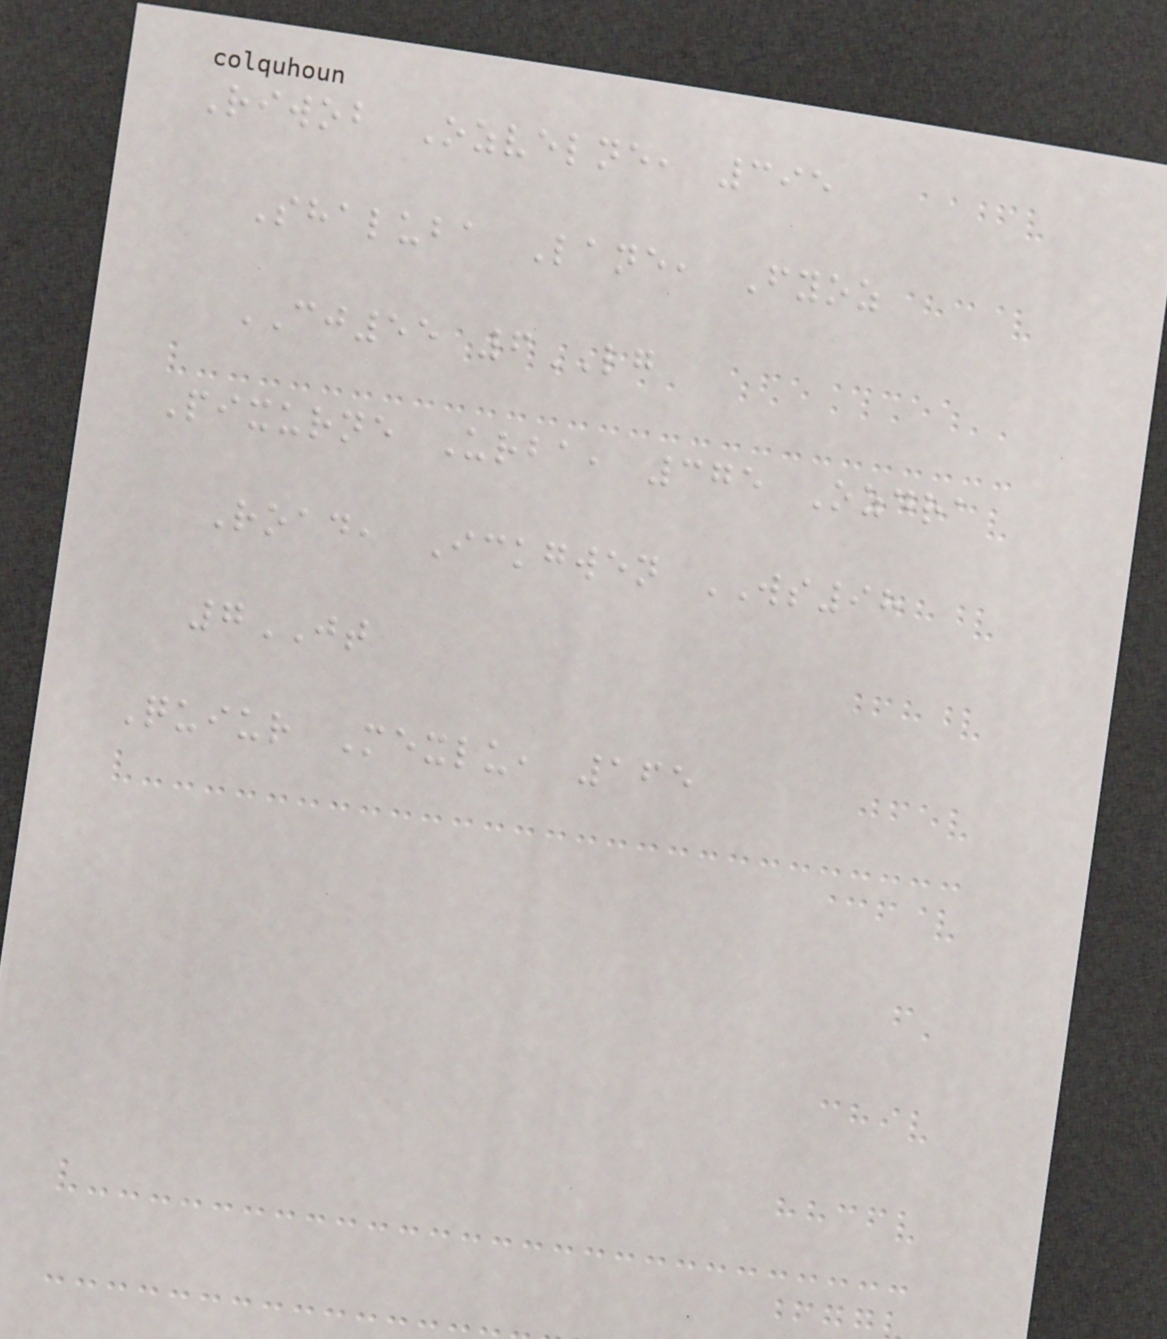Riwob Ozvelne, 395
Shaluba Lane, Fyoz
CJ55 6LG
Pixurne Urba, 375 Ozdra
Road, Ickgwen WS98
7JT
Quiur Mexlu, 165
